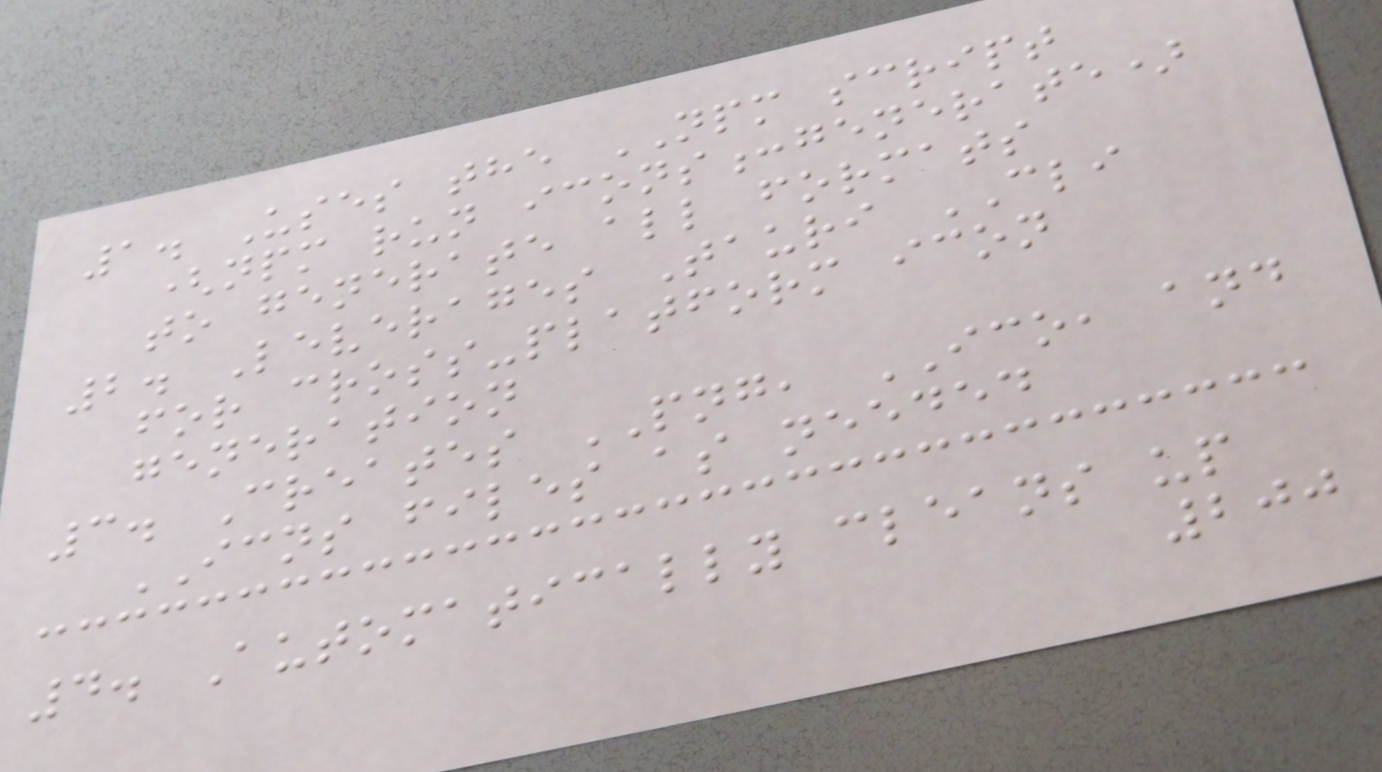1. Uses the NPM script
(npm run icons:generate)
to generate all formats
2. Leverages Tauri CLI
for cross-platform icon
generation
3. Creates PNG, ICO, and
ICNS files as needed
4. Automatically cleans up
200
